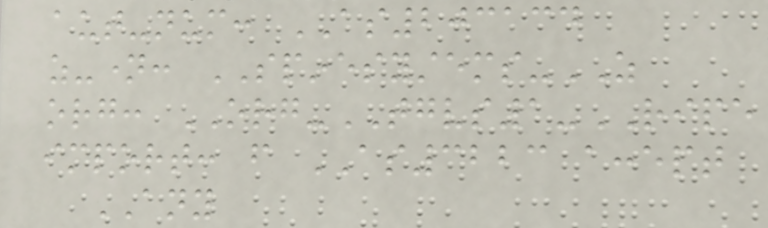aut-num: AS203134
as-name: SPINESYSTEMS-AS
org: ORG-TGVS1-RIPE
import: from AS3223 accept
ANY
